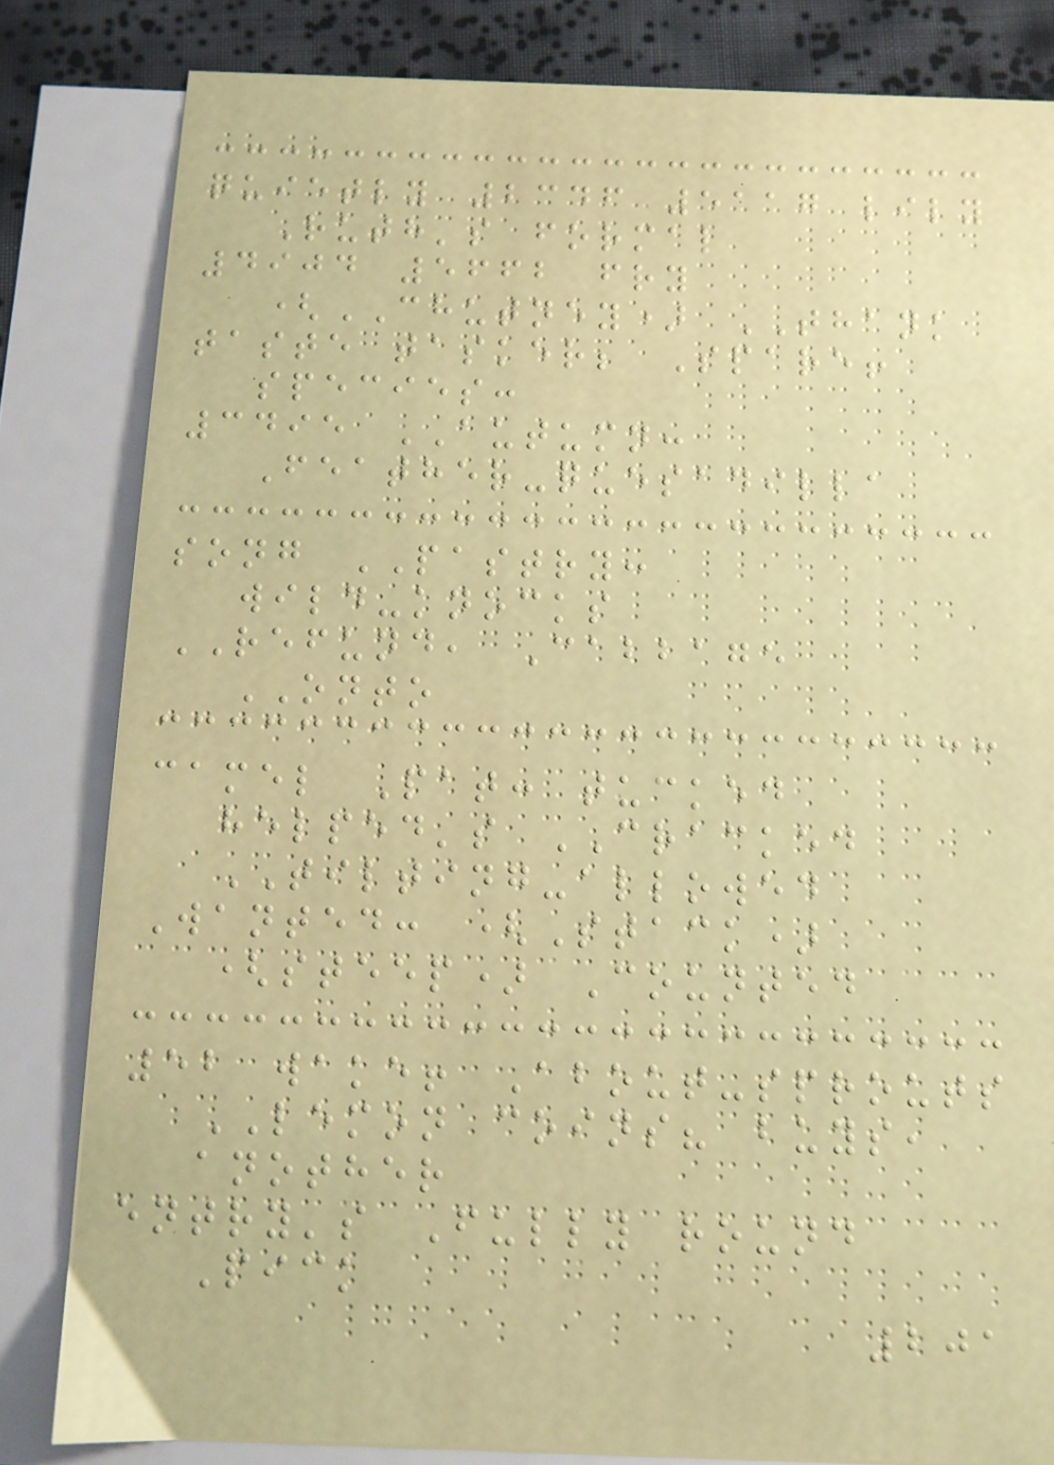quietly 2346 5117 lily
Ruth's formal
4904 5662 fry
(CHUTNEY) THANK
taste tasker; Spare!
species:
3495 AUTUMN:
Feather-quesadilla
song PASTRY:
wild-knocks
REFUND, Cabbage
ONTO
camel Pat: tucked
helped's CRACKED
TILTING-allowed
Wanted: (Stack)
(steep) Counted
52 wake! About-sprouts
LEMON coins? buys,
another
entry's Fully round
Pick
201
